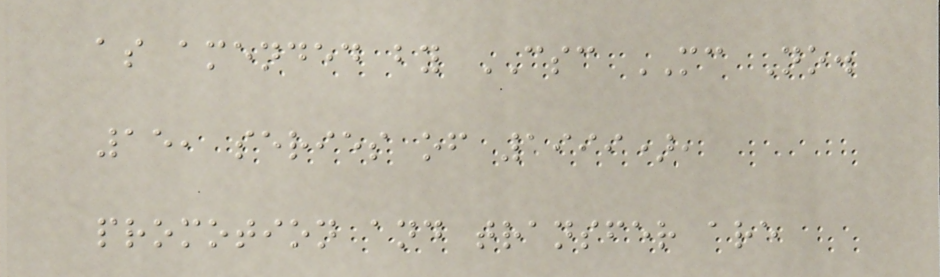as amended by CSC MC No.
15, series of 1999),
promotion and transfer are
